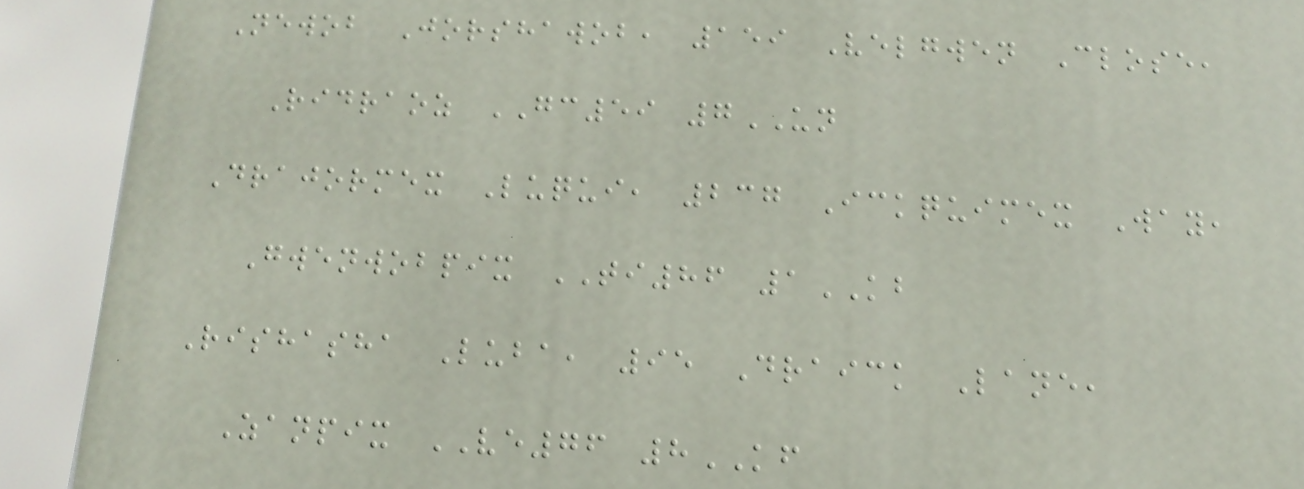Newob Jorshawob, 159 Velgwen Close,
Ridraoz GC59 7UN
Drajormex Luqui, 237 Ickquimex Way,
Gwenwobpix TI86 1KB
Rishasha Luba, 95 Draick Lane,
Zanpix VE76 8KF
